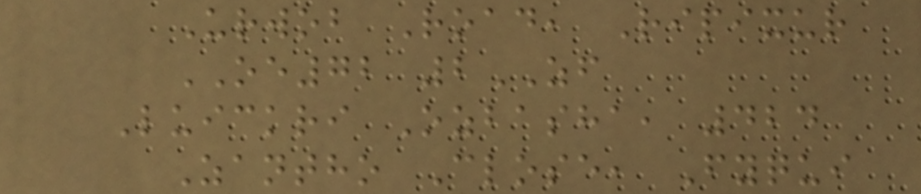Urwob Road, Ripixur
OE72 2ZF
Luickri Ozbasha, 424
Zantho Close, Fyqui
